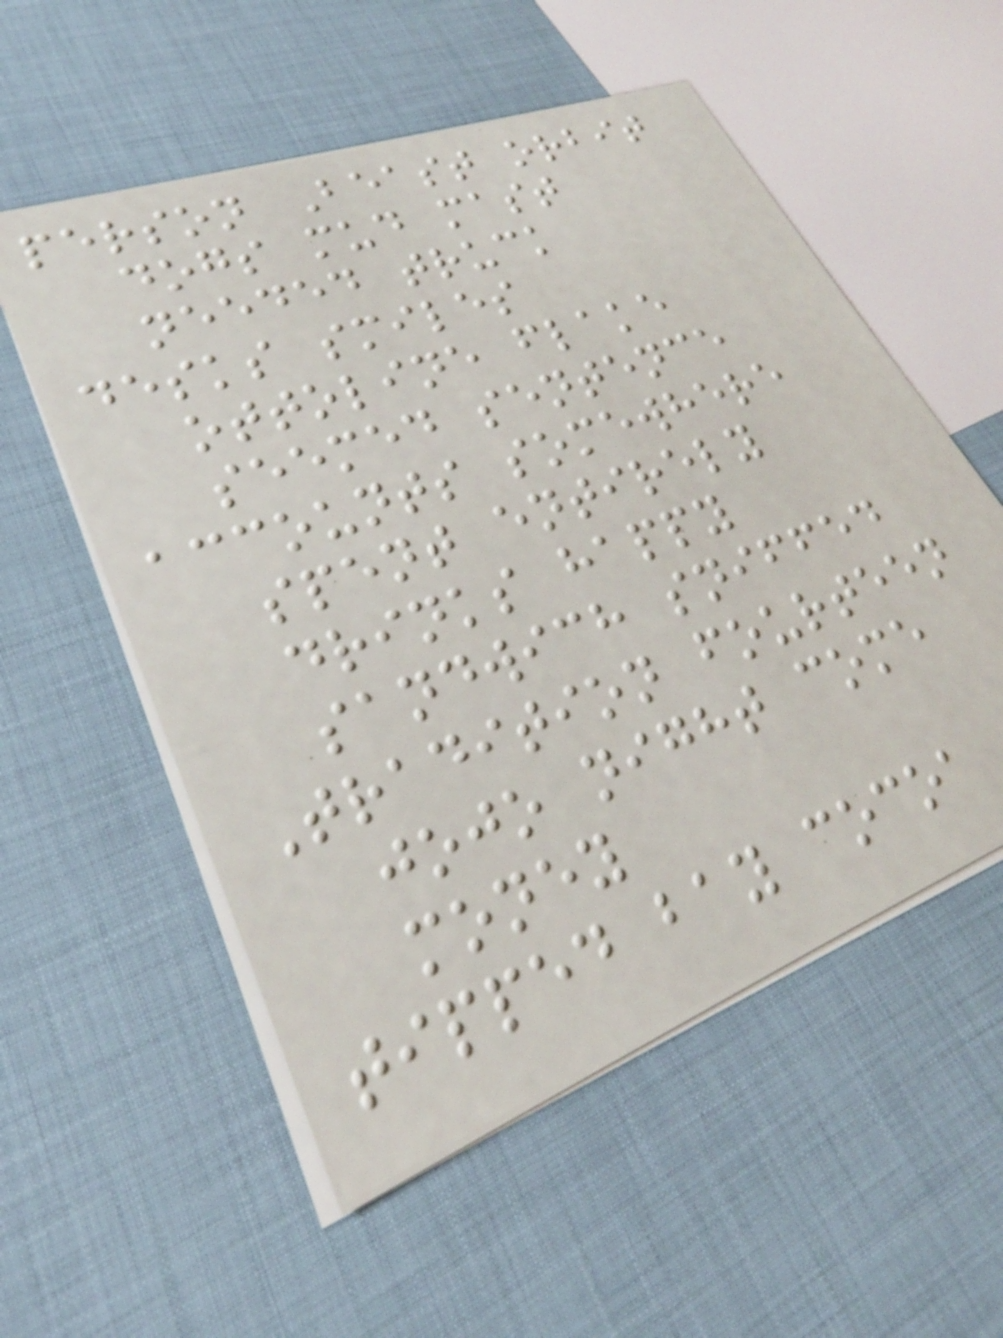person Beast orbit
dogs mud mast
needed truck
desks smiles
ottoline flake
seemed sentence
accounts somewhere
spent entirely
drinks happy
sandwich sniffed
Tradition fourteen
jojo night come
money
tipped bay cocoa
